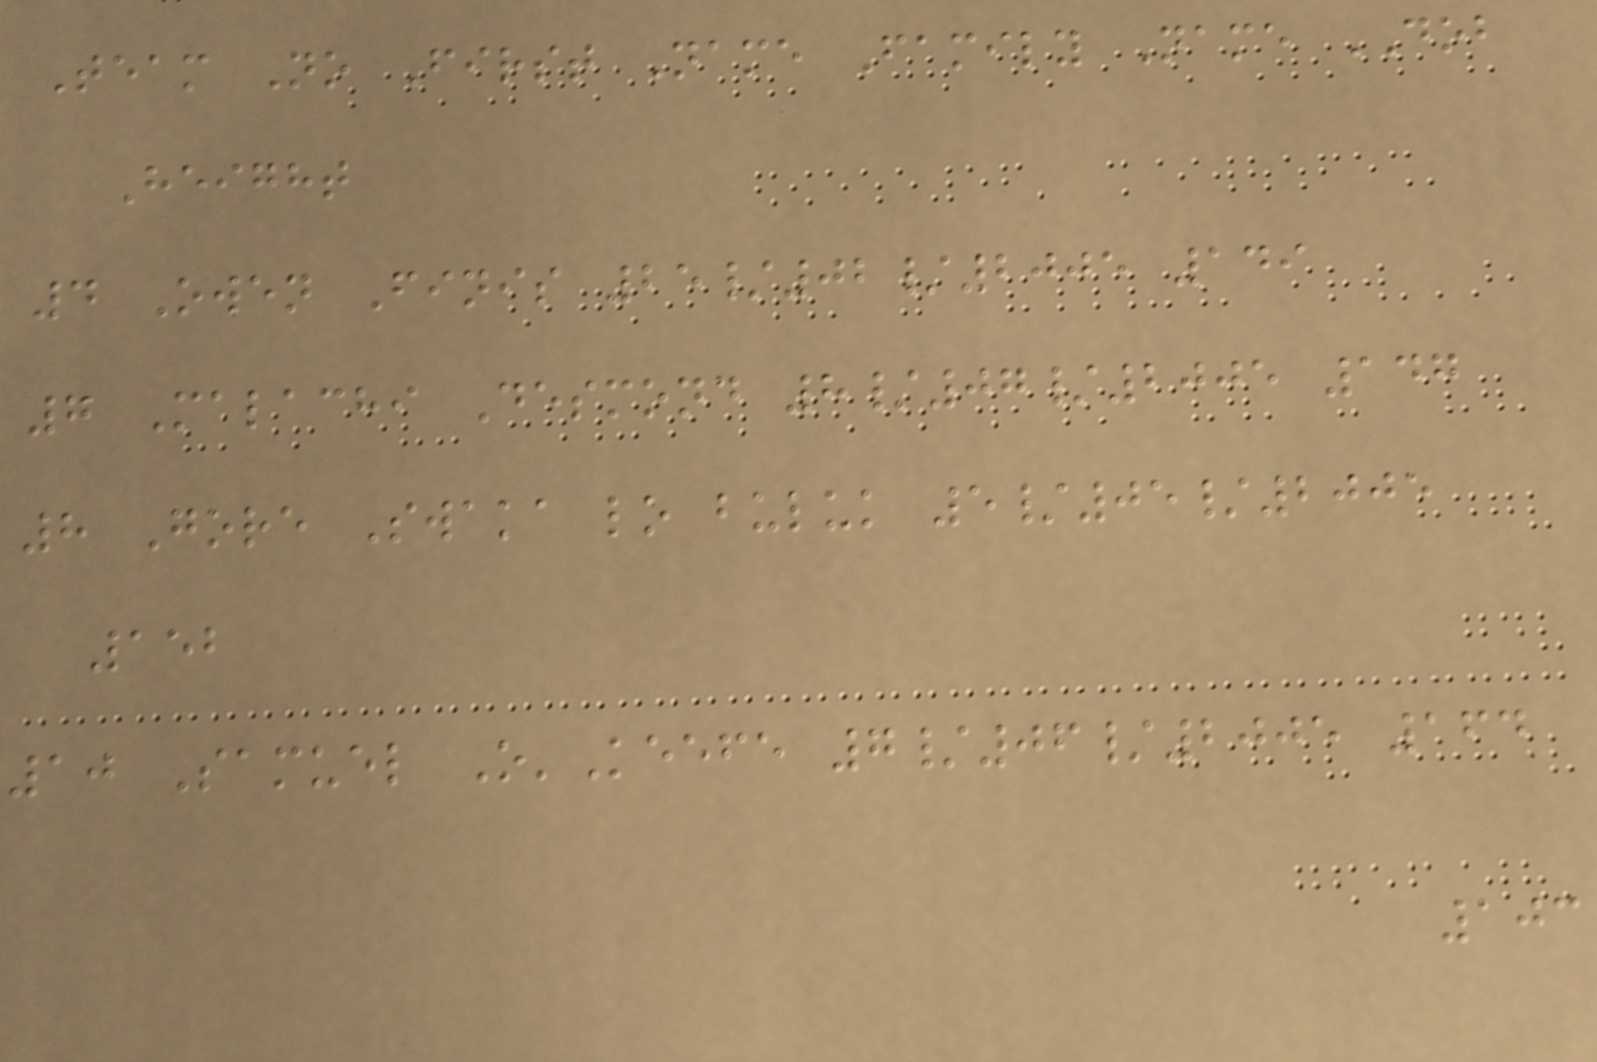Team No First Name Family Name DOB
Height
4 Owen Finis 25/02/2005 149
7 Malachi Desmond 8/07/2005 147
8 Gore Swaka lo buluk 5/05/2005
152
10 Samuel O'Keefe 7/06/2005 164
103
